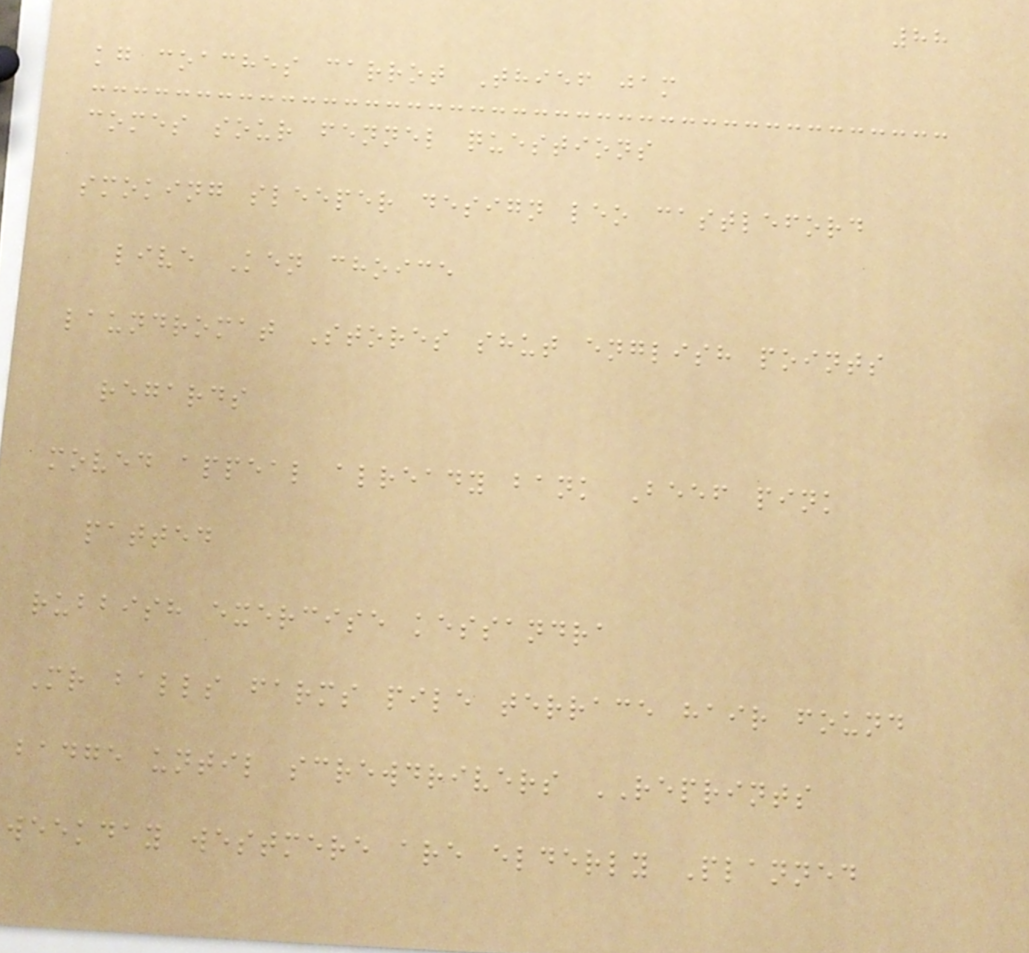88
kg coaches carrot Thief jam
comes sour fennel questions
smoking sleeper design leo castleford
live Ken choice
laundromat Stores shut english points
regards
moved appeal already bank Beef pink
patted
rubbish exercise kessandra
Mr balls farms pile terrace hair found
badge until screwdrivers REPRINTS
weekday westmere are elderly Planned
